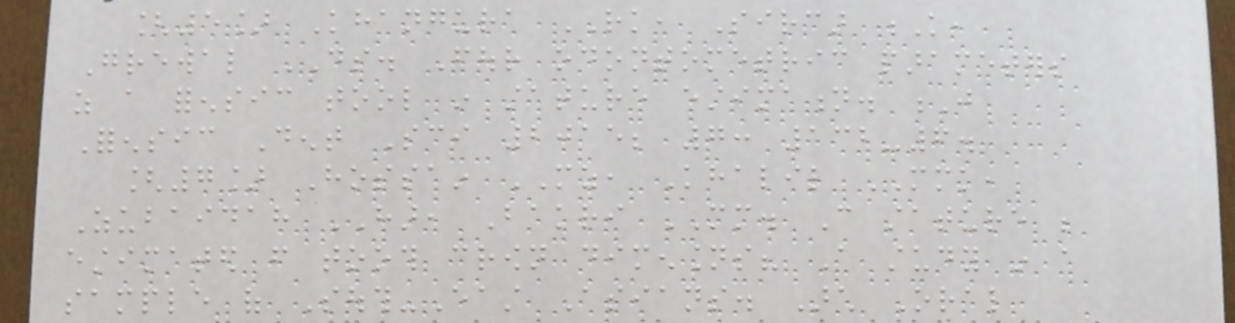[5] Khangura RK, Sircar K,
Grewal DS. Four odontometric parameters
as a forensic tool in stature estimation. J
Forensic Dent Sci 2015; 7: 132-6.
[7] Hossain MZ, Khalil MMK,
Zubaidah HAR, Bakri MM. Can stature be
estimated from tooth crown dimensions? A study in a
sample of South-East Asians. Arch Oral
